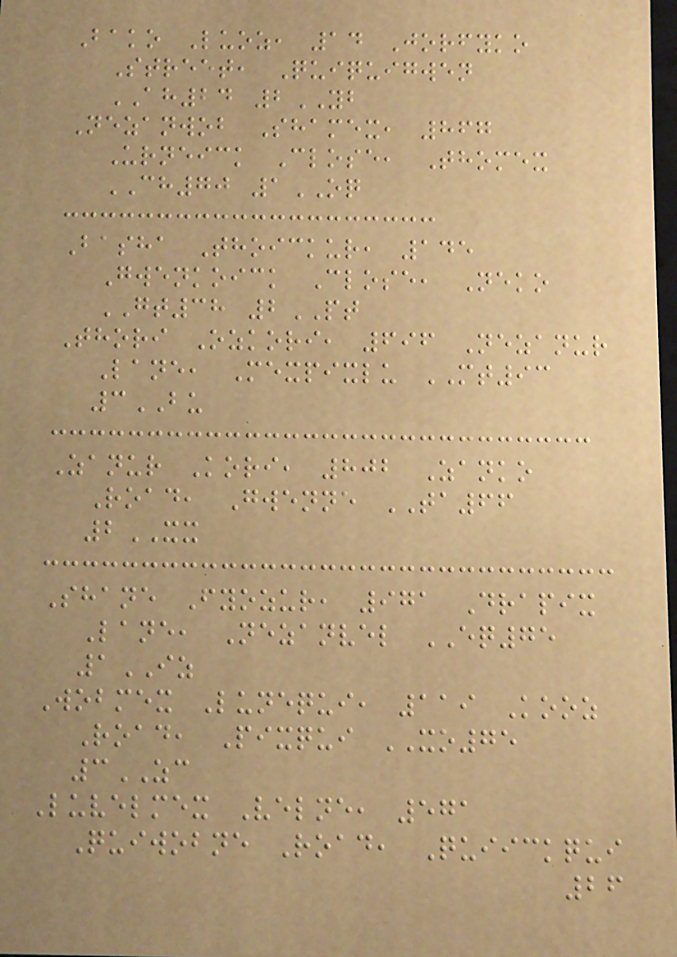Bako Luoz, 14 Jorfyko
Street, Quiquigwen
AH24 2YB
Nezanwob Shamex, 867
Urneick Close, Thomex
CH70 1OQ
Basha Thoickur, 145
Gwenkoick Close, Neko
GT38 2PT
Thori Ozkori, 696 Nezanur
Lane, Mexpixlu MT93
3BU
Zanur Kori, 802 Zanko
Road, Gwenne TA66
2XX
Shane Fyozur, 971 Drapix
Lane, Nezanvel EQ75
1IZ
Wobmex Lunequi, 119 Kooz
Road, Pixqui XO75
3ZC
Luvelmex Velne, 571
Quiwobne Road, Quiickqui
26
